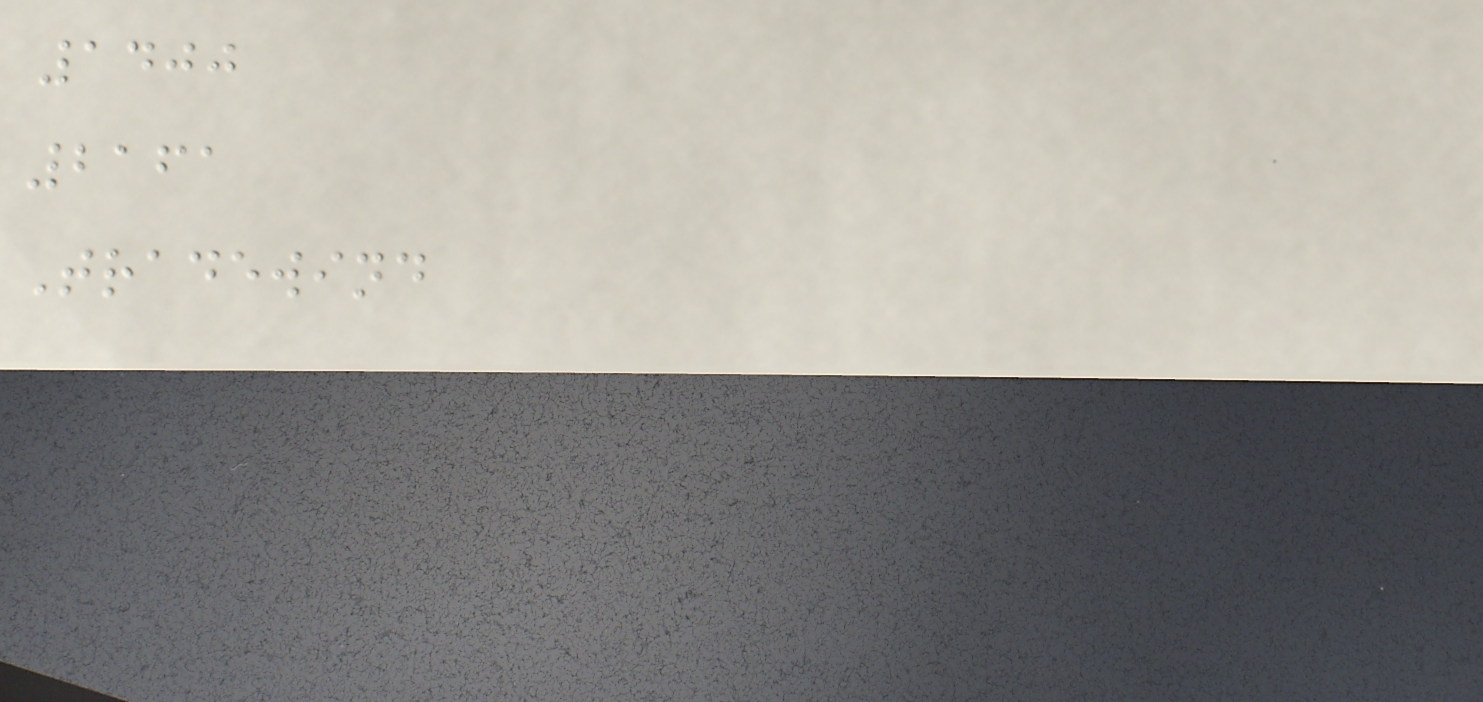1400
2161
Tradewind
